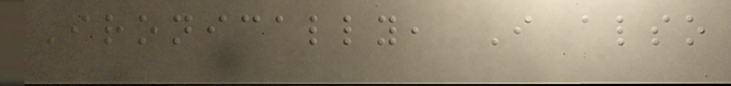Ironically, I also
